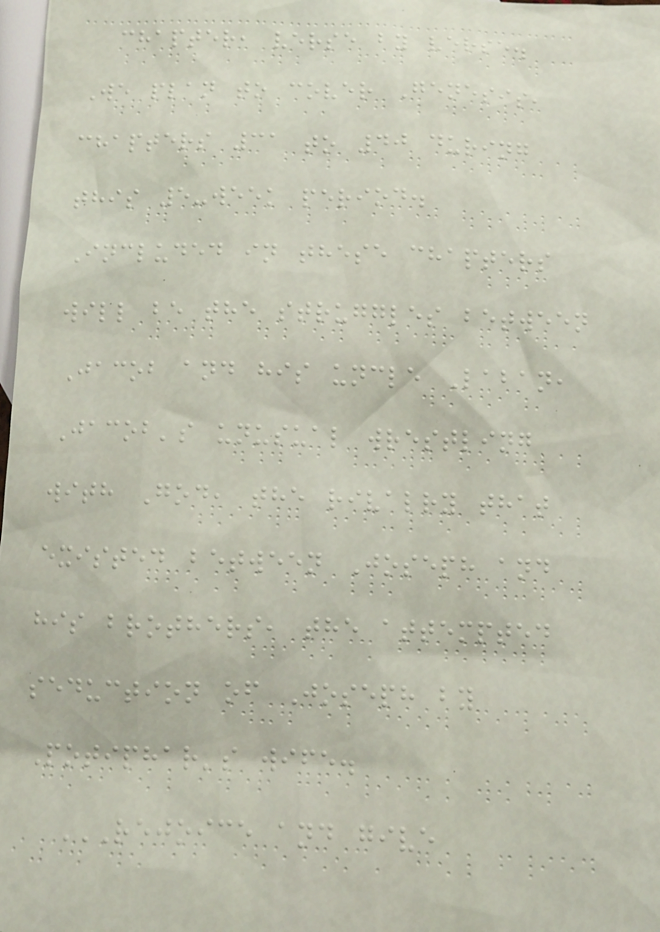chapter, verse by verse.
We plan to cover Genesis,
chapters 31 to 40 during
this 5-week period.
Included in these chapters
will be the struggles between
Jacob and his uncle Laban,
Jacob's unusual wrestling
with God, the rivalry that
existed between Joseph and
his brothers, the attempted
seduction of Joseph by
Potiphar's wife.
REJOICE AND GIVE
